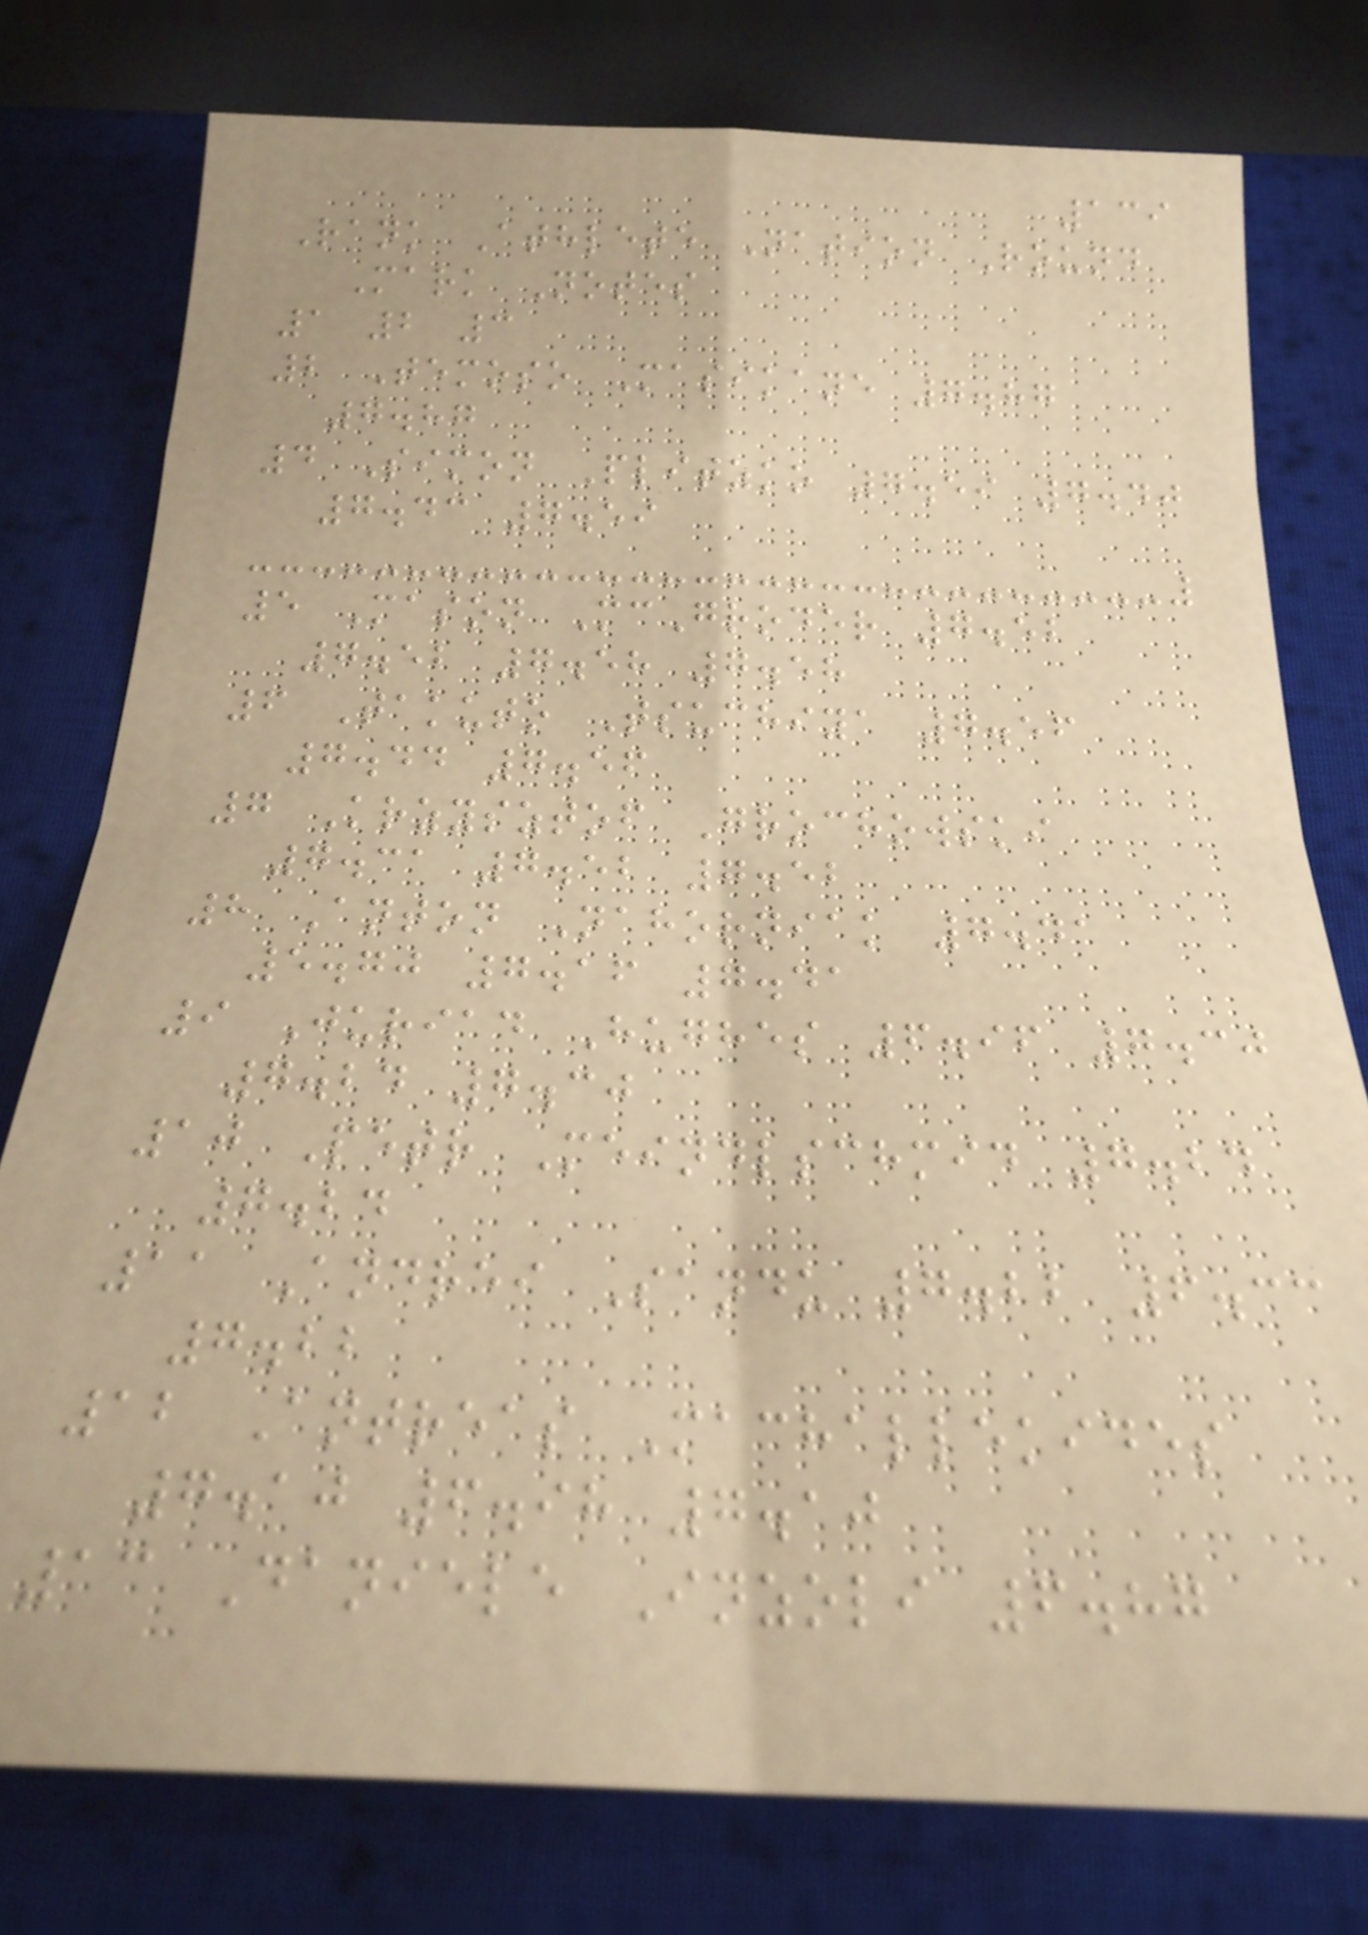139
Rank Athlete Nation Round
Mark Notes
1 2 3
2 Temoso Masikane 7.87
7.87
4 Simon Plitzko 7.59 7.40
7.43 7.59
5 Mason McGroder 7.52
7.52 7.58 7.58
6 Takuto Tsuchiya 7.56
7.44 7.56
7 Krzysztof Grochowski
7.31 7.52 7.52
8 Anton Nahorniak 7.41
5.70 7.16 7.41
9 Juriad Hughes 6.96 7.30
7.24 7.30
10 Petr Meindlschmid 7.24
7.24
11 Andrei Sandu 7.22 6.33
7.22
12 Antreas Machallekides
7.10 6.98 7.10
13 Daniele Inzoli 6.87
